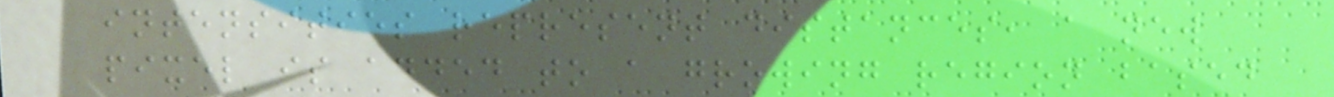intensities represent distances, a new
pixel is added to a growing region based
